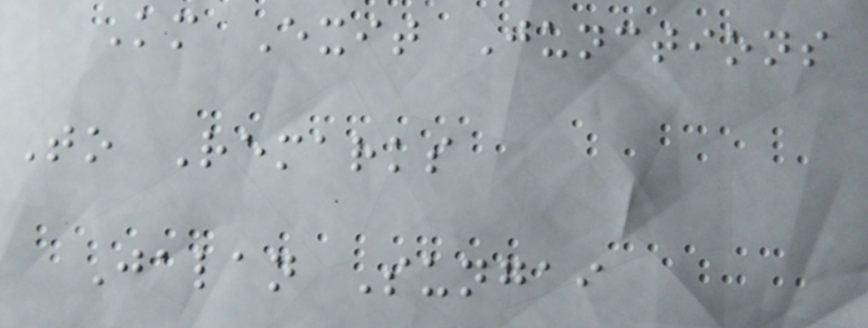Km Exit Junctions
To Remarks
Jalan Sungai
